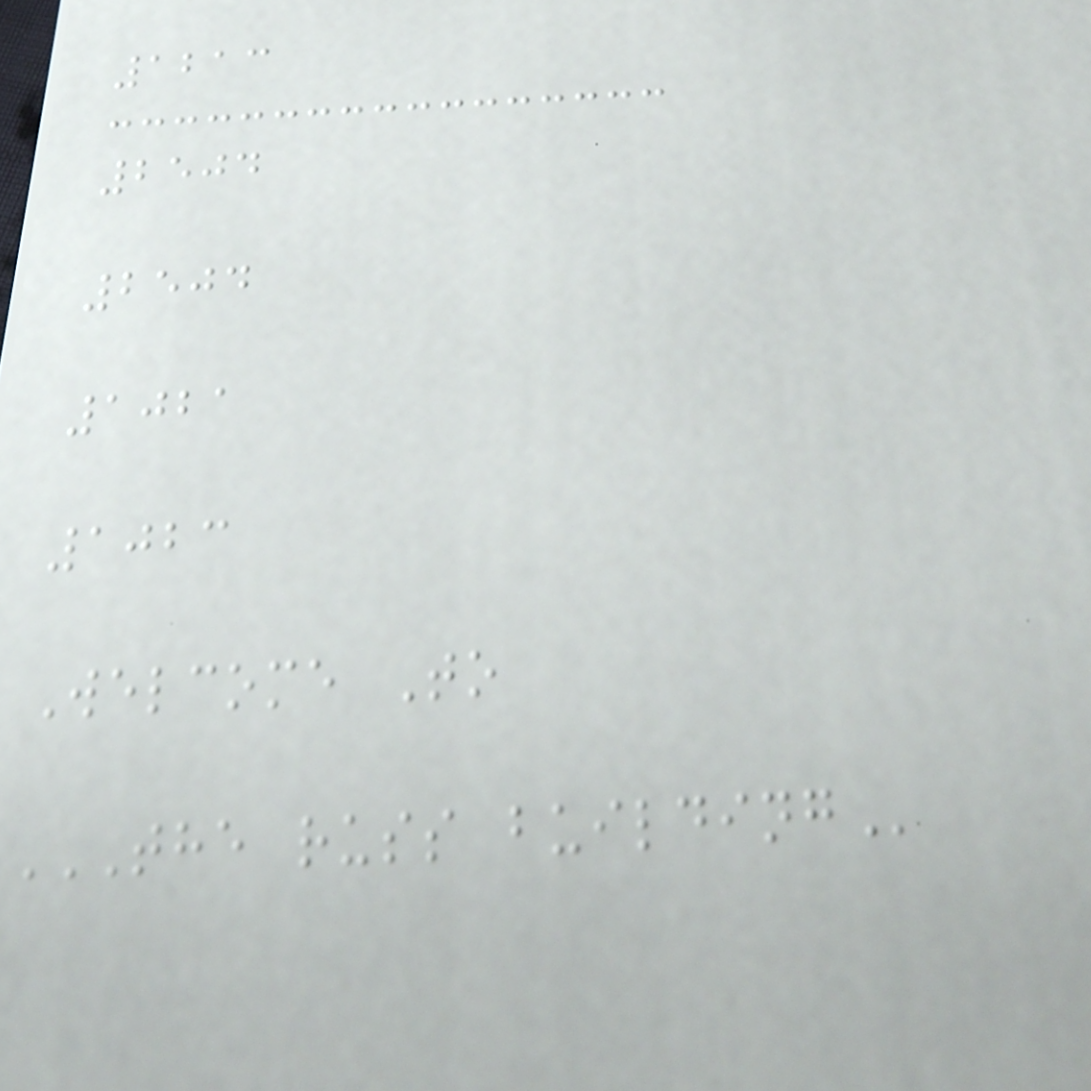1213
2504
2504
1021
1023
Welcome To
THE RUSS BUILDING
